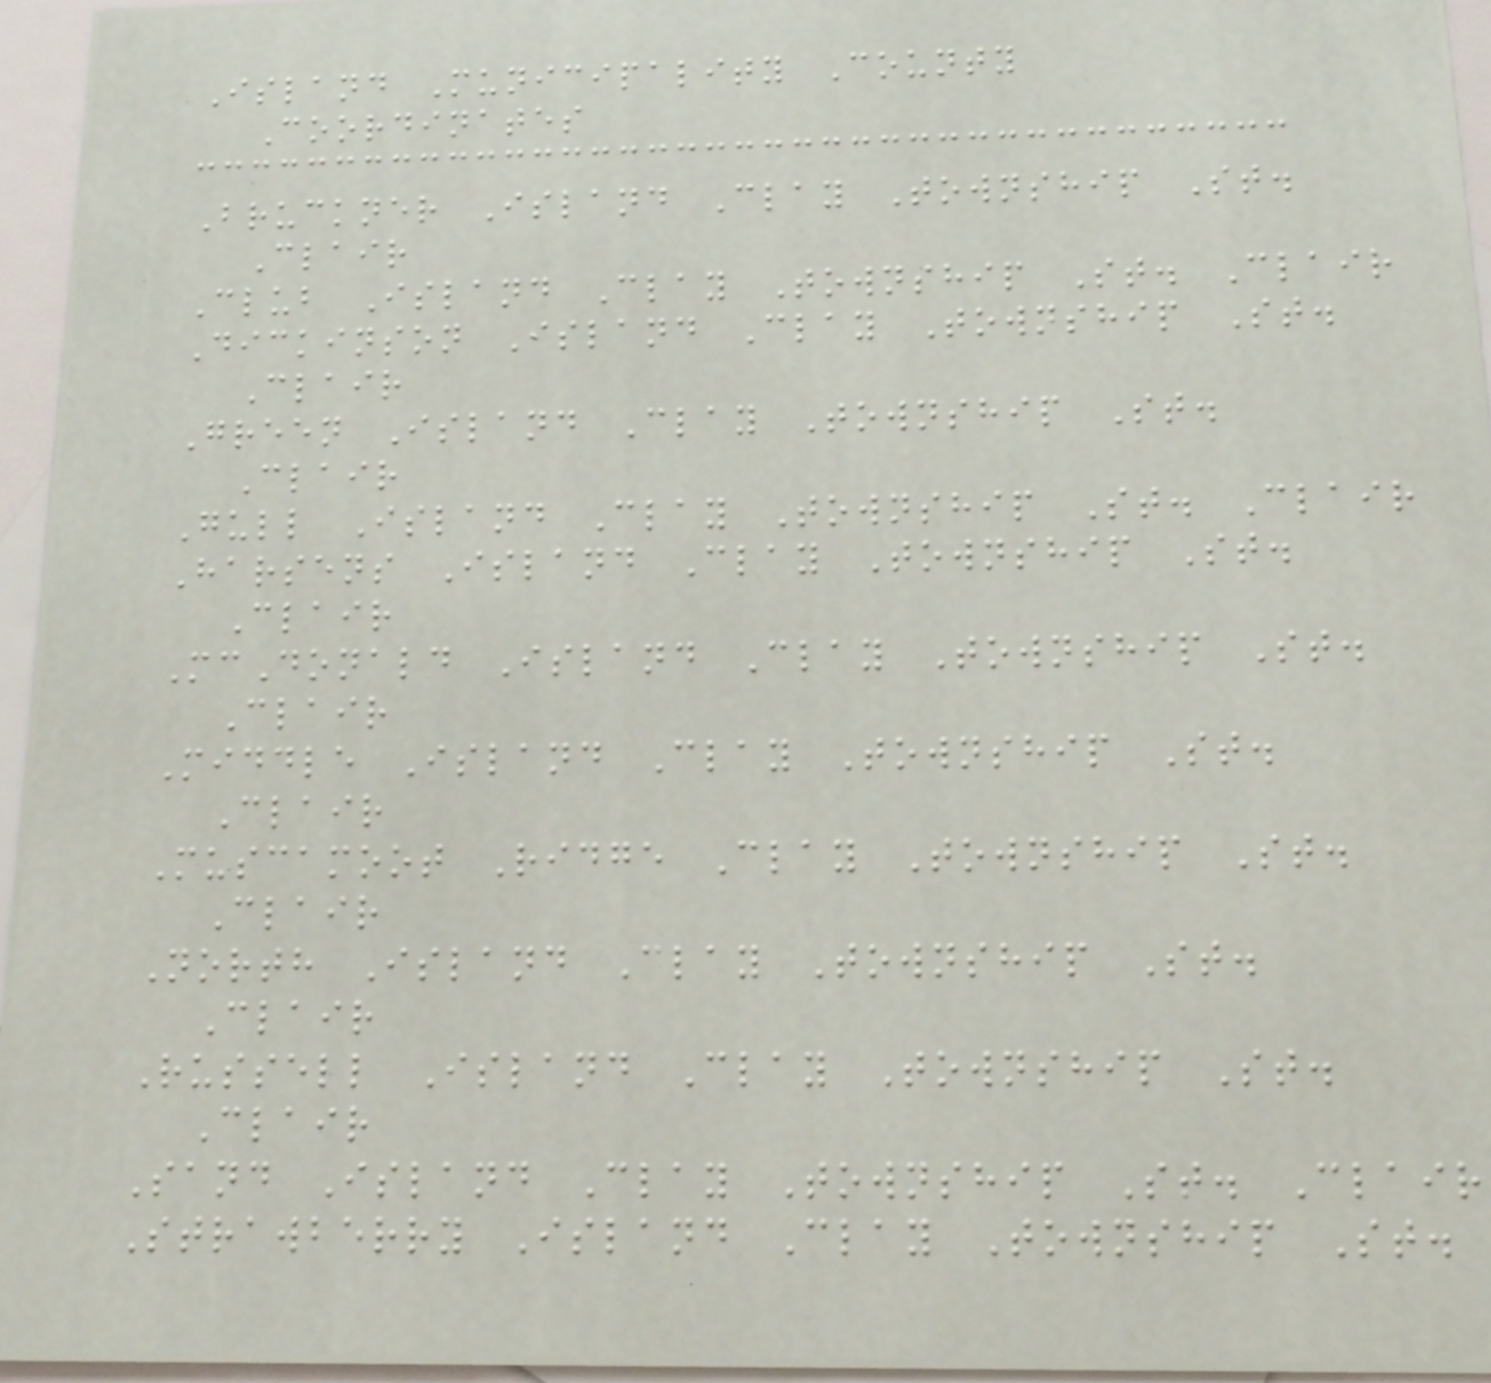Island Municipality County
Coordinates
Bruckner Island Clay Township St.
Clair
Club Island Clay Township St. Clair
Dickinson Island Clay Township St.
Clair
Green Island Clay Township St.
Clair
Gull Island Clay Township St. Clair
Harsens Island Clay Township St.
Clair
McDonald Island Clay Township St.
Clair
Middle Island Clay Township St.
Clair
Muscamoot Ridge Clay Township St.
Clair
North Island Clay Township St.
Clair
Russell Island Clay Township St.
Clair
Sand Island Clay Township St. Clair
Strawberry Island Clay Township St.
